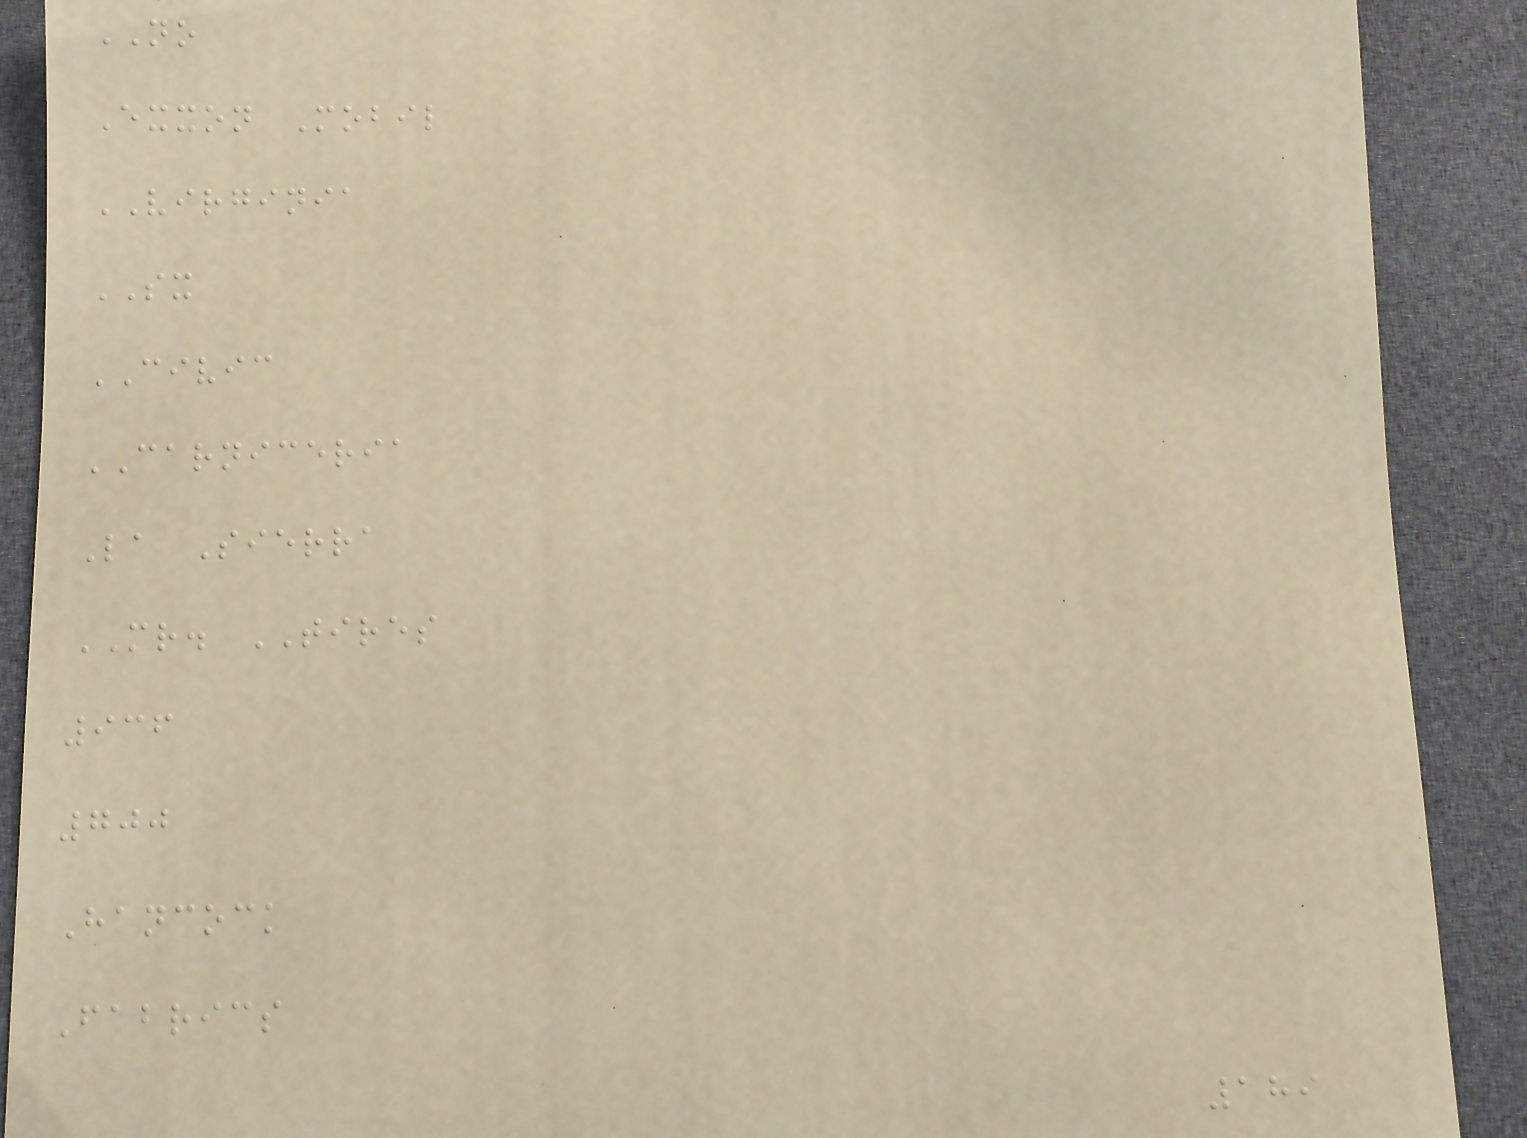NO
Exxon Mobil
VIRGINIA
SX
CIVIC
CARNICERIA
La Sierra
MR. TIRES
936
700
Hancock
Fabrics
189
